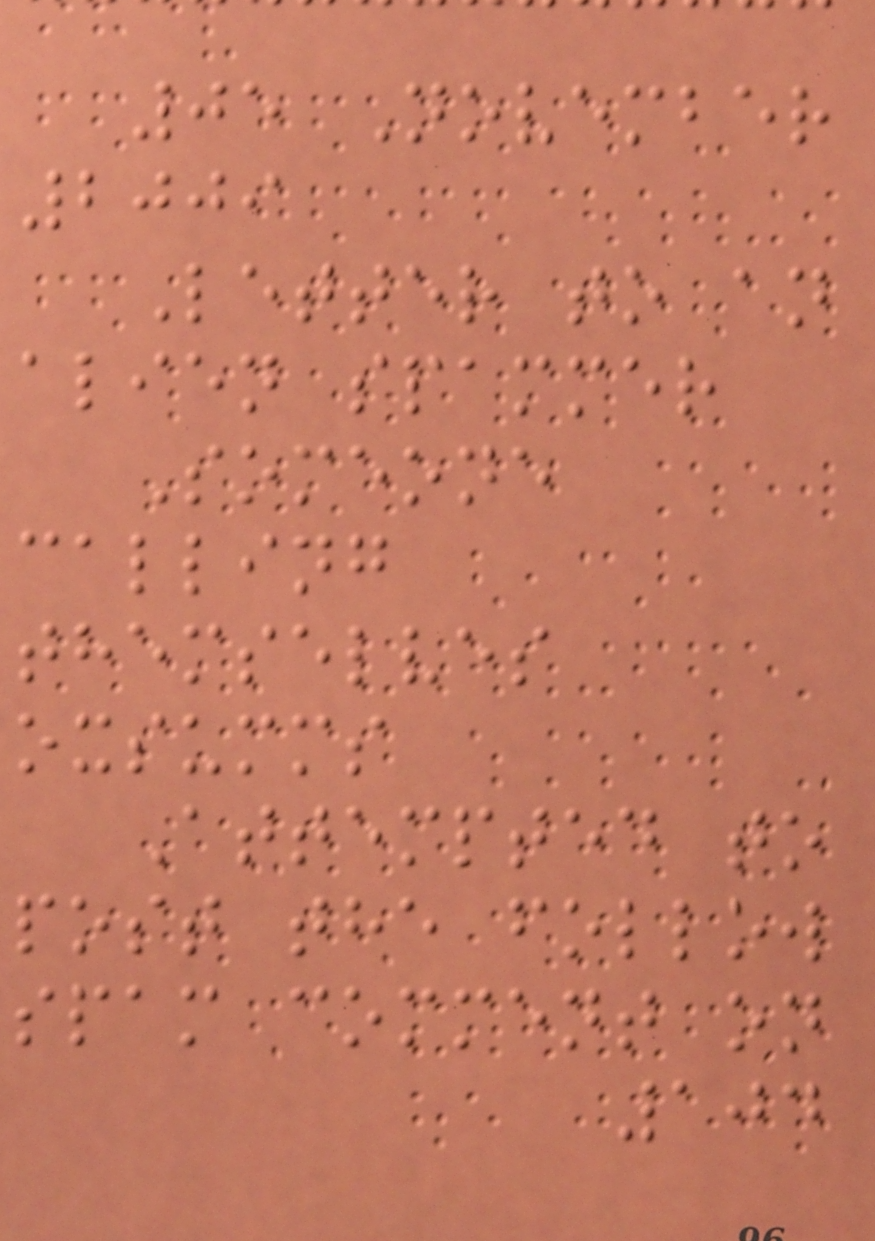05 November
2009
Letter to an
alien spammer
Someone
calling
themselves
oxsumms
Attempted to
post the follow
spam comment on
104
